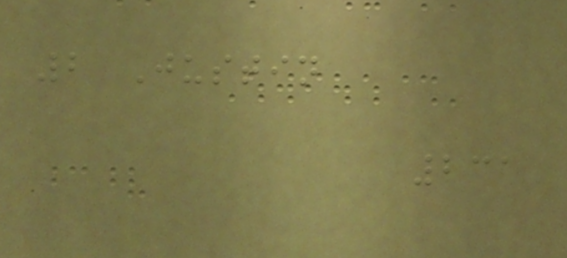2 Justin
231
